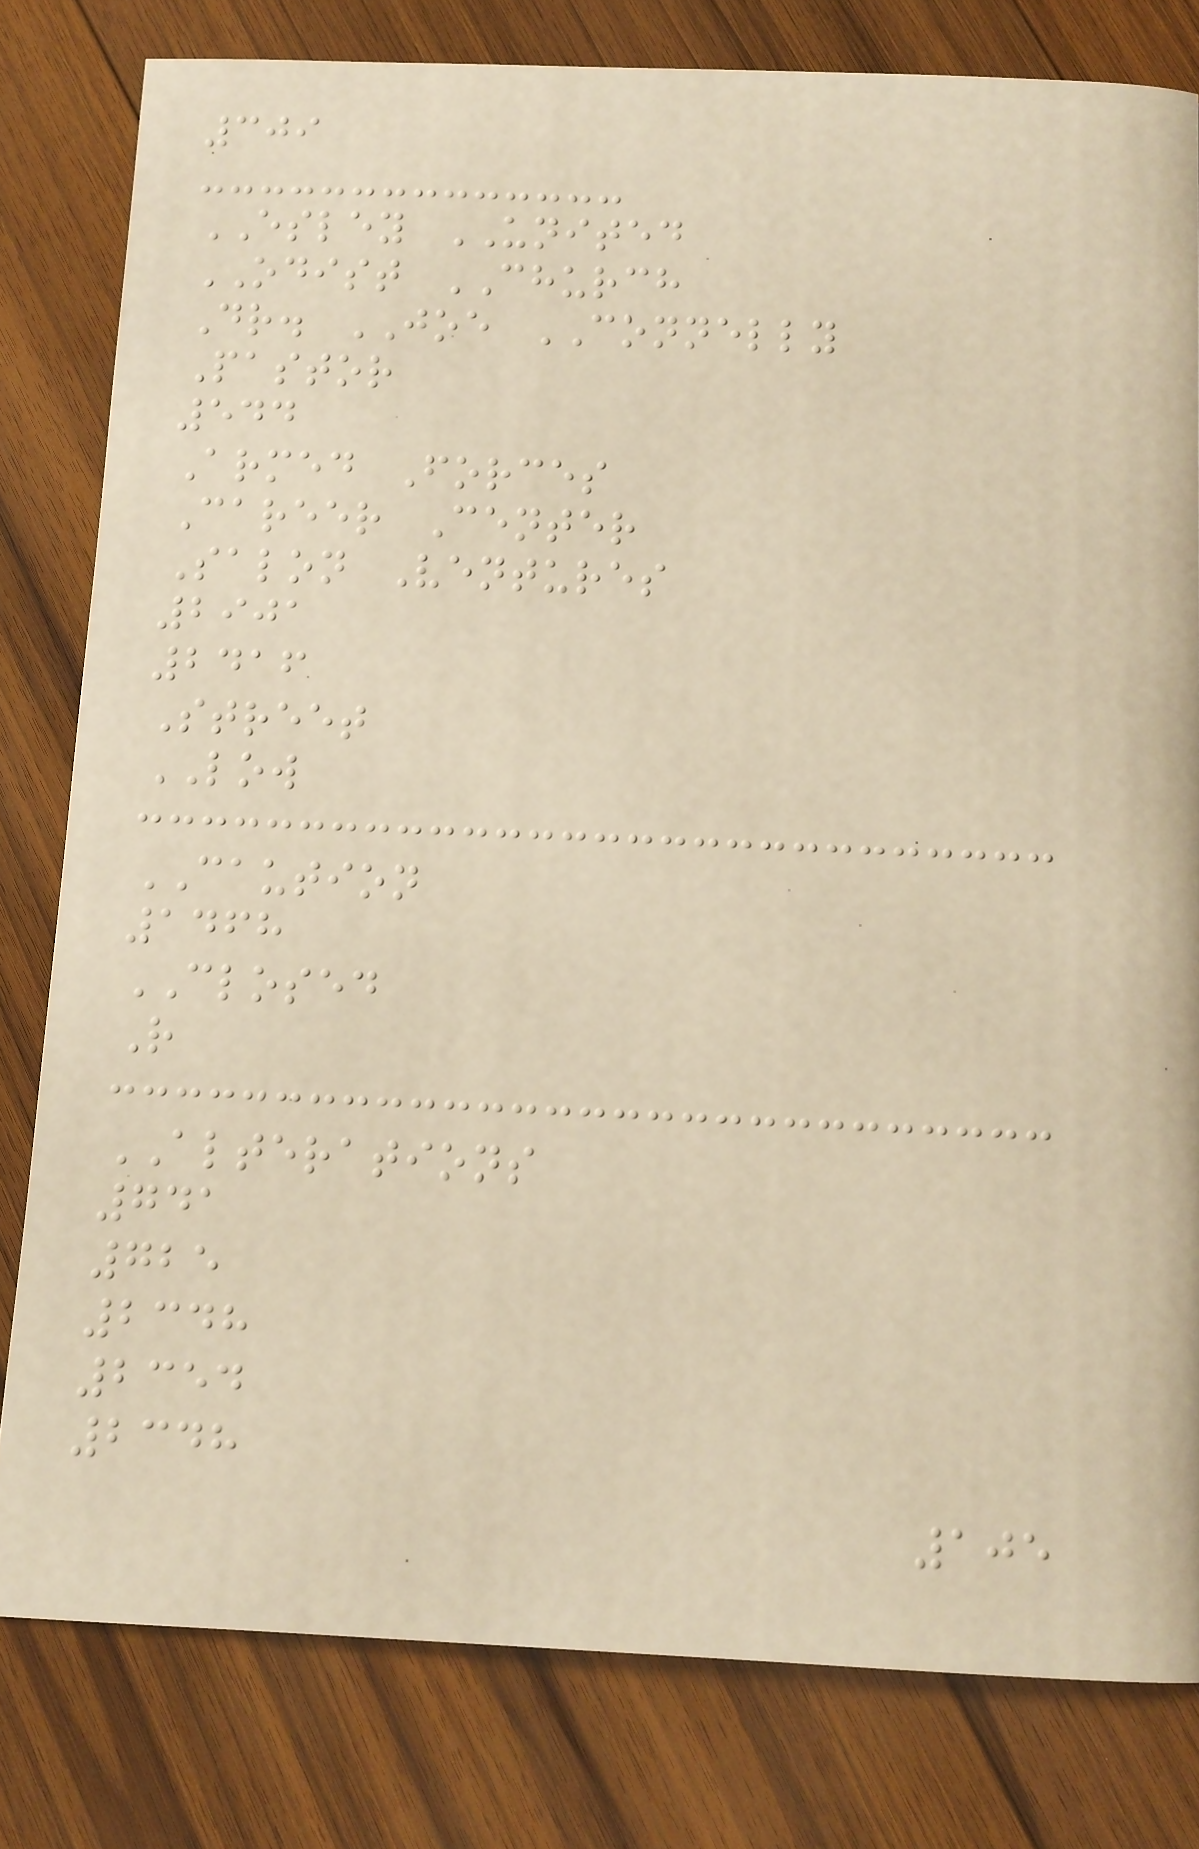309
ESLEY UNITED
ODIST CHURCH
Dr. JOE CONNELLY
Pastor
544
Armed Forces
Career Center
Salon Ventures
2901
2416
Street
LOW
CAUTION
1468
CLOSED
R
ALTERATIONS
741
725
2348
2354
2348
105
